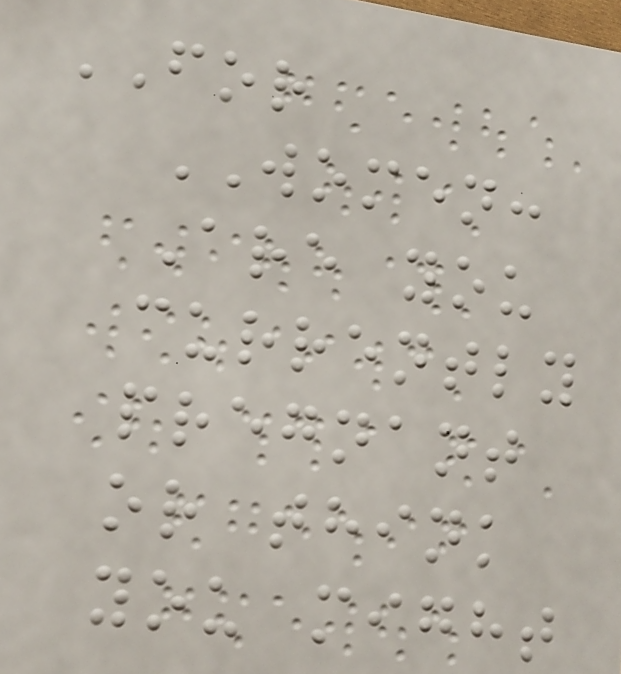FOR
WOMEN:
Are you
currently
pregnant
or think
you might
